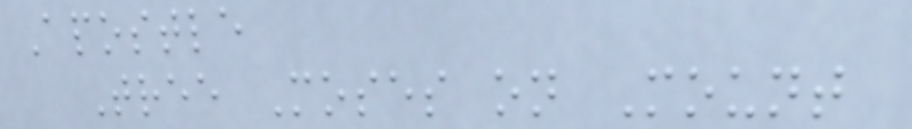Apostle
Tree Moses on Mount
